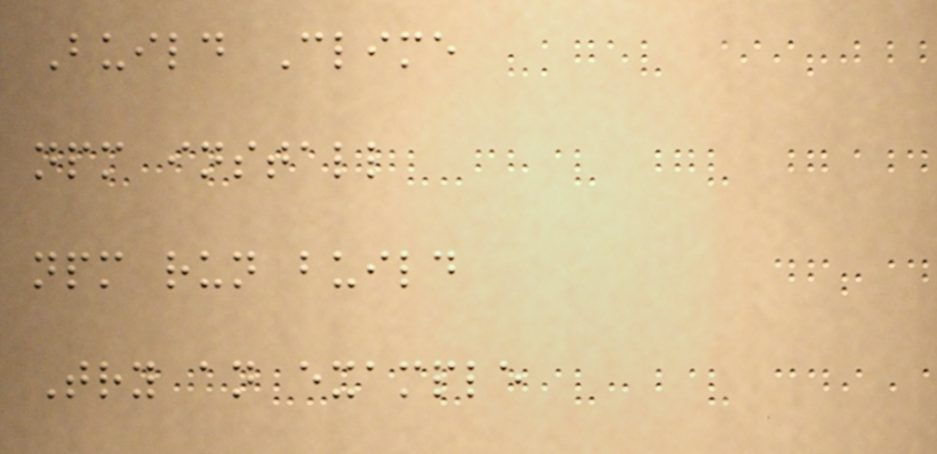Build Clime
npm install
npm run build
Try an example
